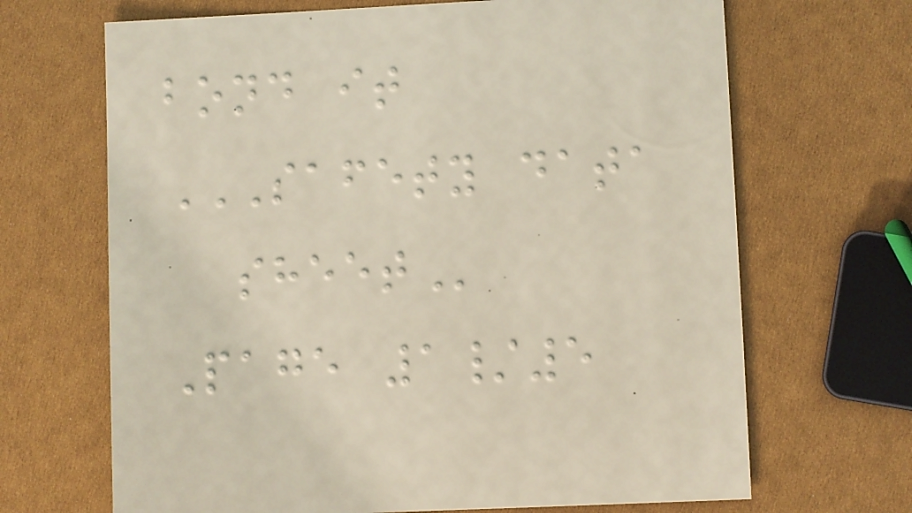bond it
SAFETY DATA
SHEET
Page 1/5
